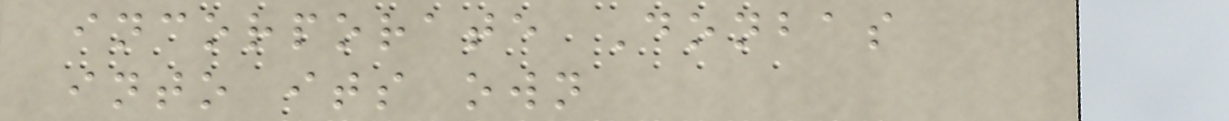incorporate Donbas
into its own
